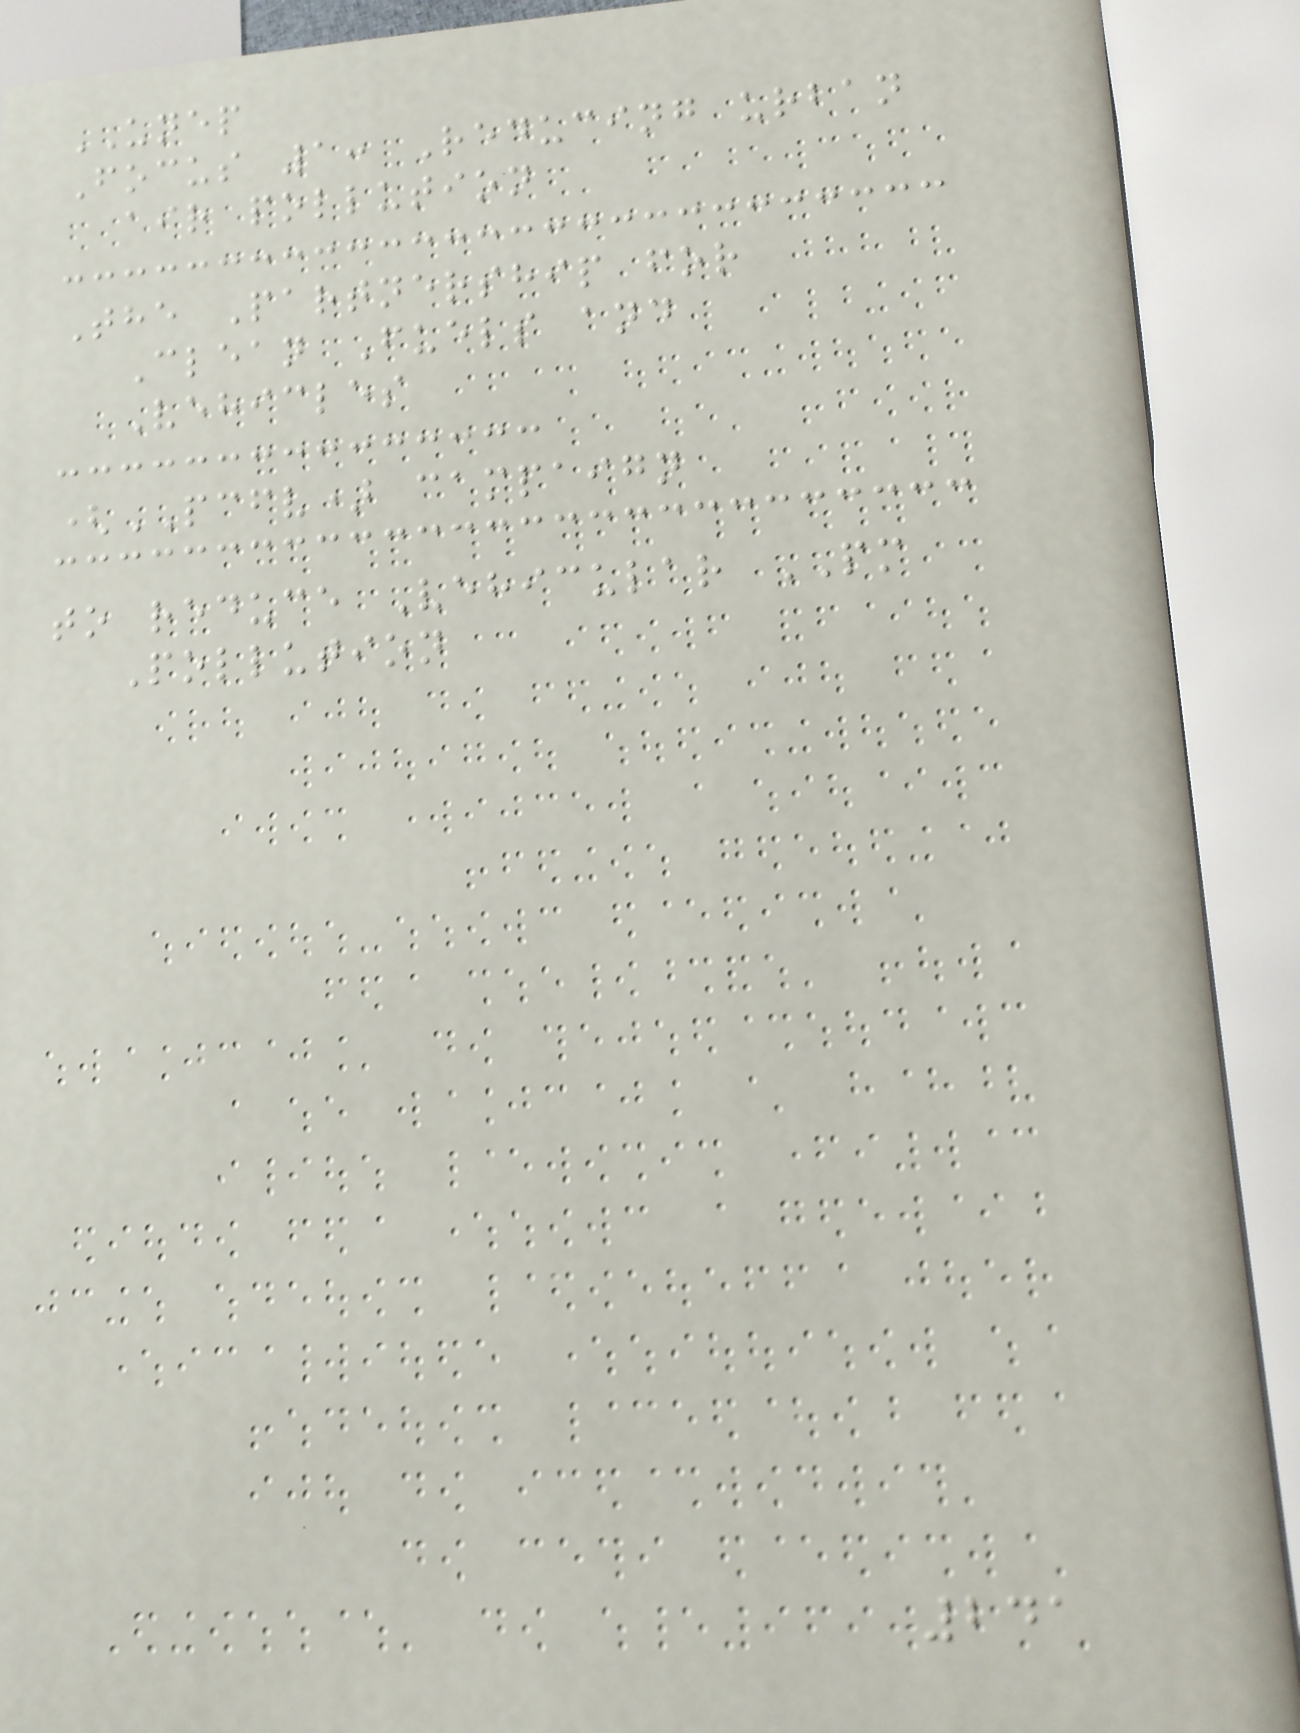UNEP
Focus 1: Reducing urban
air pollution
The Partnership for
Clean Fuels and
Vehicles
(PCFV) campaign
to reduce Vehicular PM
Pollution
241
